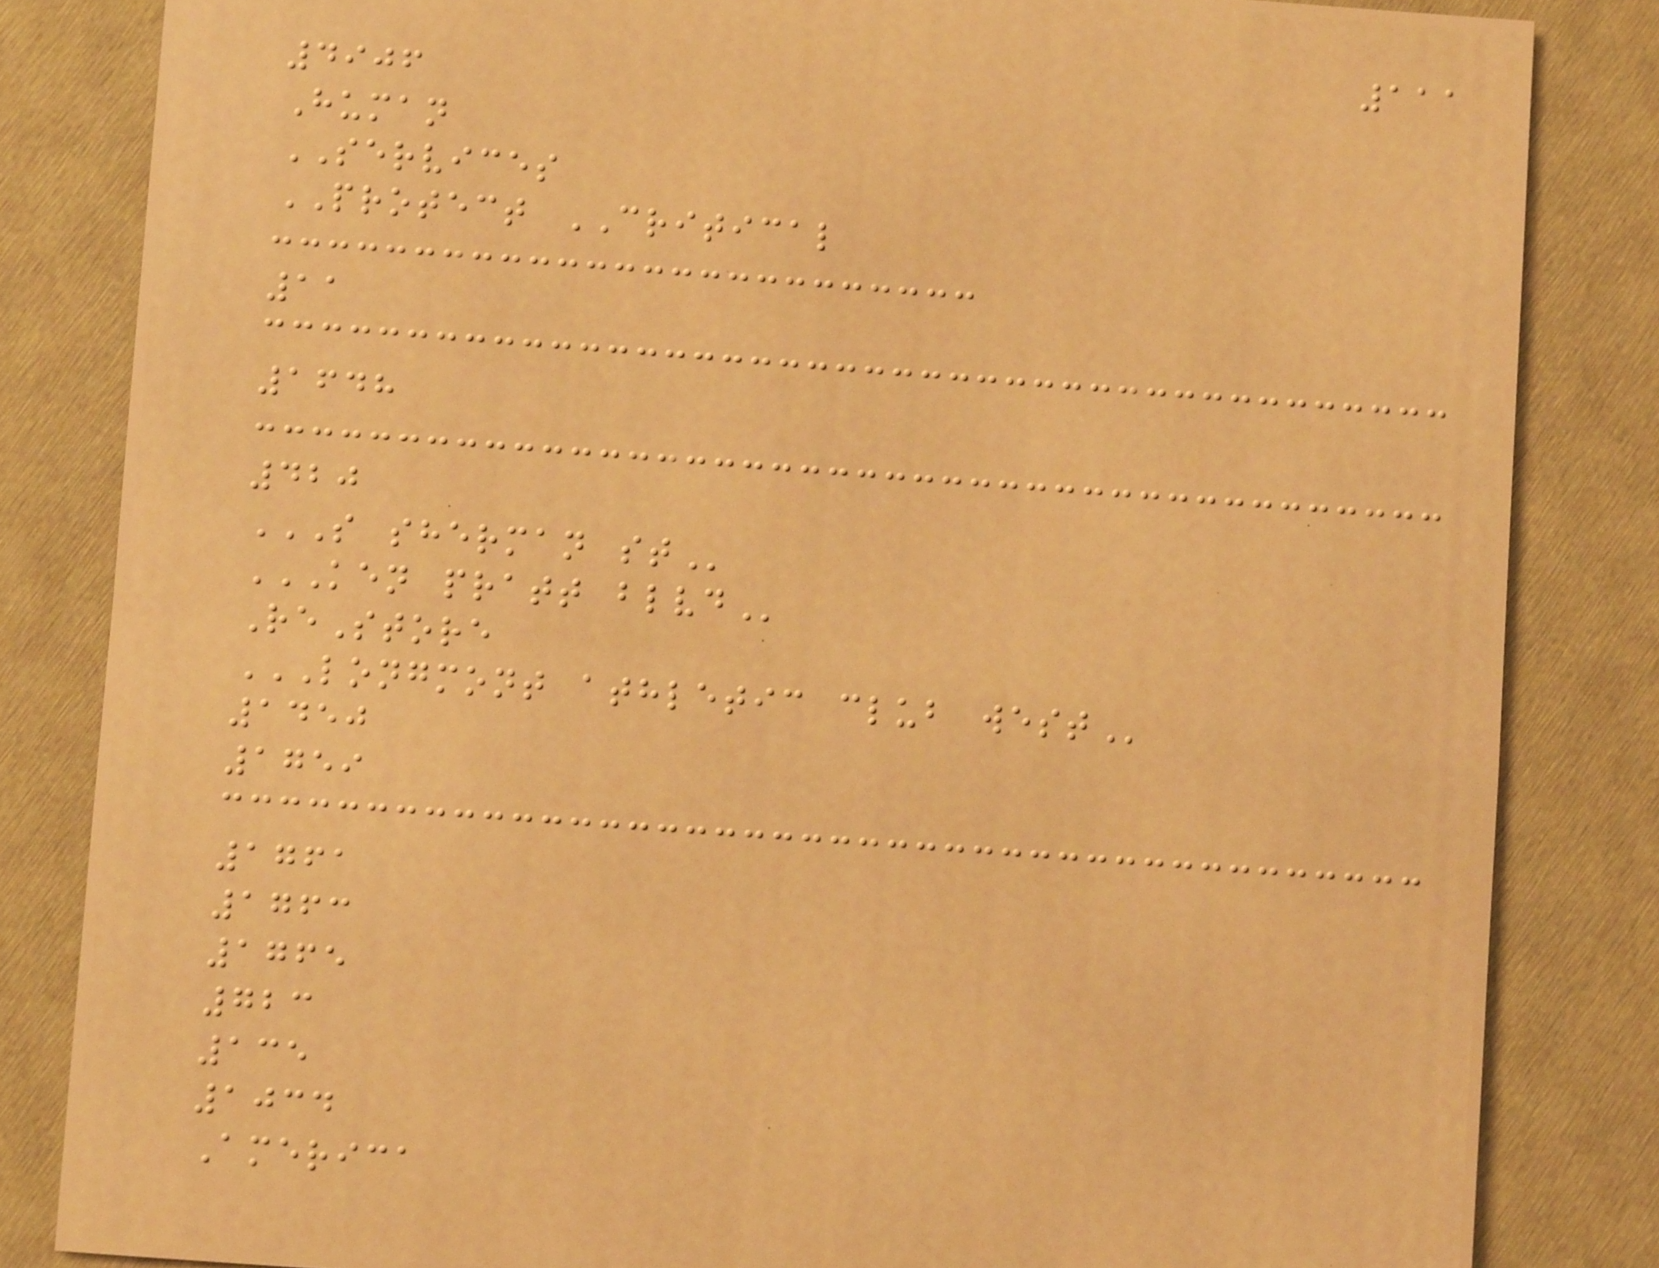111
4906
Human
SERVICES
PROTECT CRITICAL
11
1648
420
S SHERMAN ST
KEN PRATT BLVD
ReStore
LONGMONT ATHLETIC CLUB WEST
1450
1759
1761
1763
1765
723
135
1034
America
